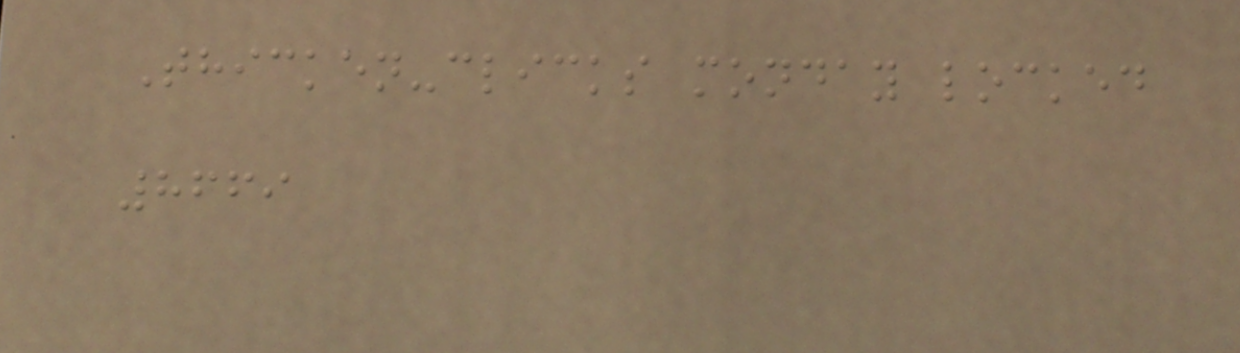Thicken-clicks monday locked
8669
